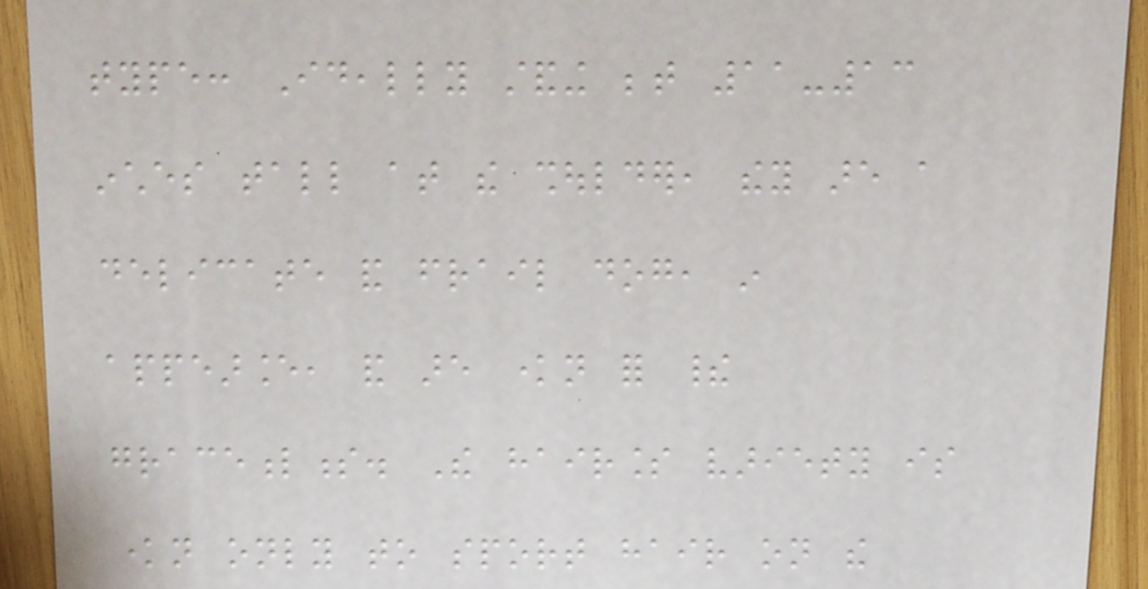type: Ideally standing between 11-13
inches tall at the shoulder, they are a
delicate and frail dog, in
appearance, and are known for their
gracefulness. The hairless variety is
known only to sport hair on the
